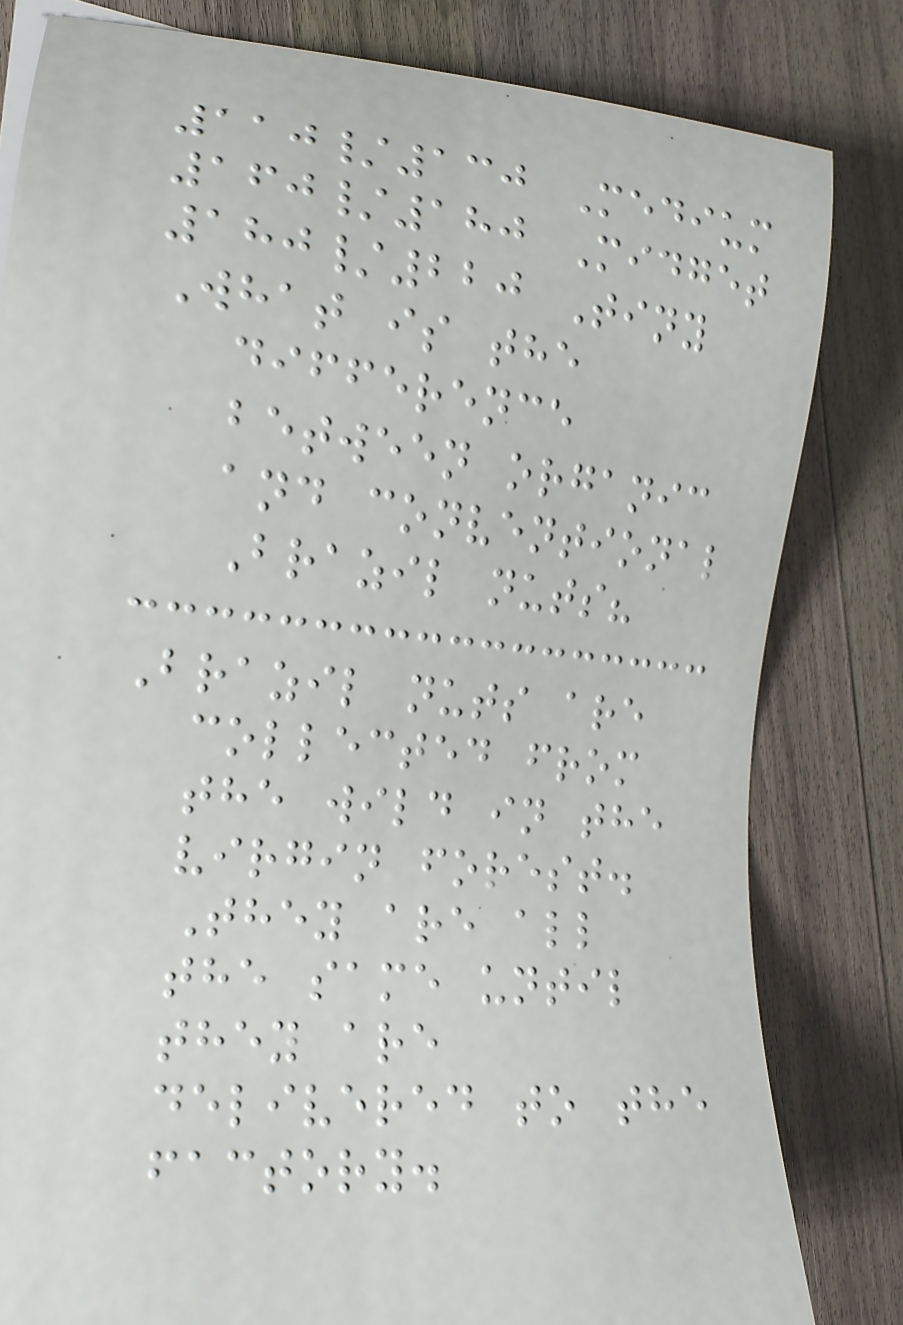110/130 Medium
160/180 Midget
180/220 Tiny
What is the
difference
between organic
and conventional
Brazil nuts?
Brazil nuts are
collected from
the wild in the
virgin forest.
They are all
the same until
they are
delivered to the
factory.
